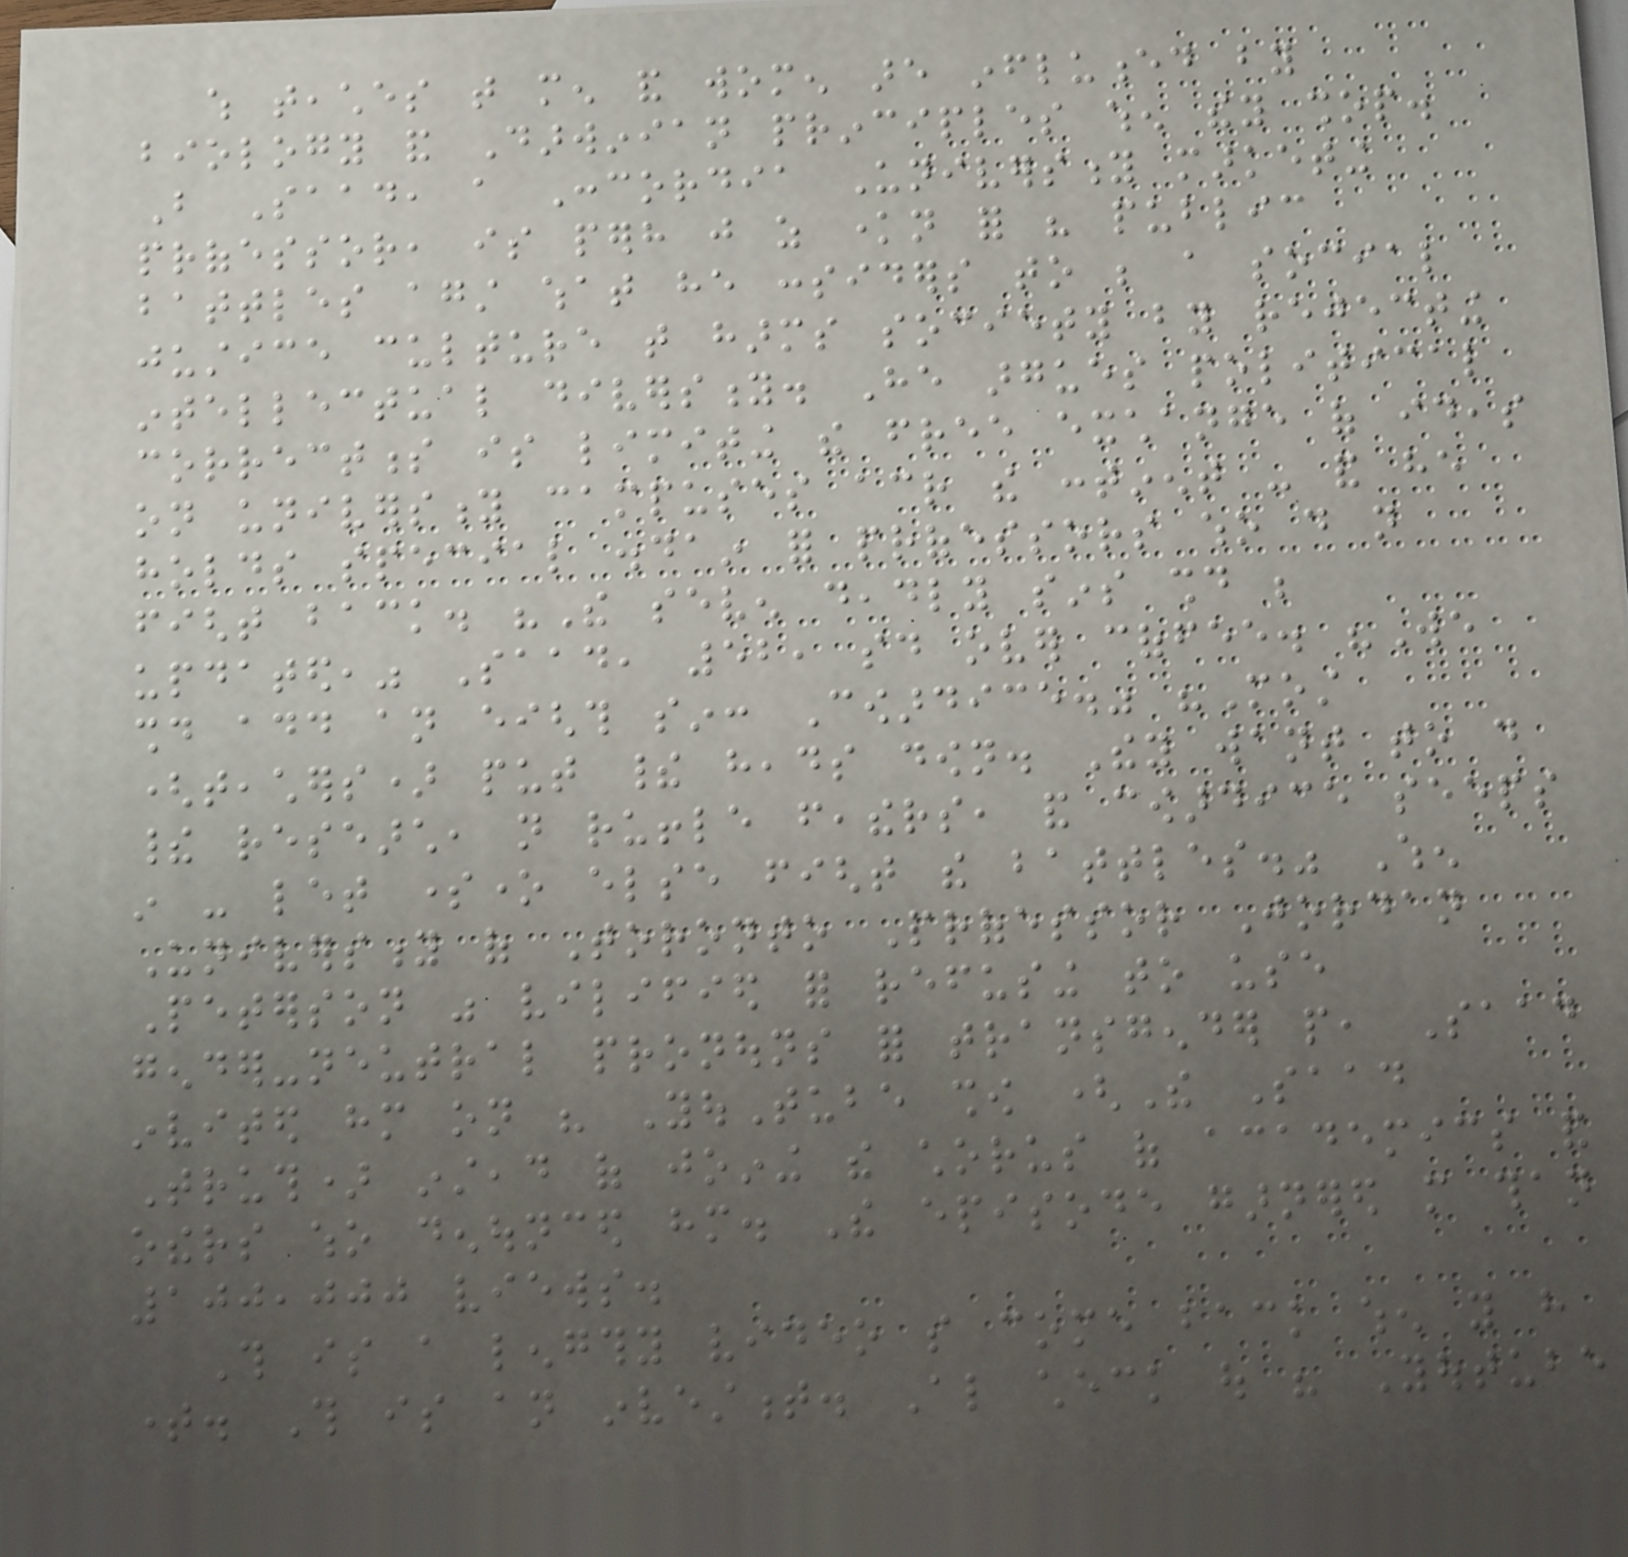which teaches that men and women are influenced by
biology and Darwinian principles when they shop.
But Saad, a Concordia University marketing
professor, is perhaps just as known for his public
battles against what he considers to be a social
justice culture that harms society by rejecting
intellectual diversity. He argues political
correctness is limiting the free exchange of ideas
on university campuses across the continent - and he
holds special disdain for professors who do not
fight back. "The seven deadly sins should be
updated," Saad, 52, said over coffee. "We
should add an eighth sin: Cowardice." "Most
(teachers) put their heads down. They want to do
their research, not ruffle feathers, and cowardice seeps
in - let someone else fight the battles." When
University of Toronto Professor Jordan
Peterson was vilified for refusing to use
gender-neutral pronouns for transgender people, Saad
invited him on his YouTube show (The Saad
Truth) instead of joining the chorus of academics and
others who denounced him. The episode garnered more than
100,000 views.
This is a lengthy video so come back when you have
time. This is an investment. Also check out his Youtube
